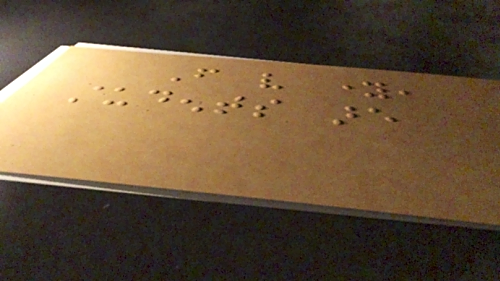From very young,
students are
